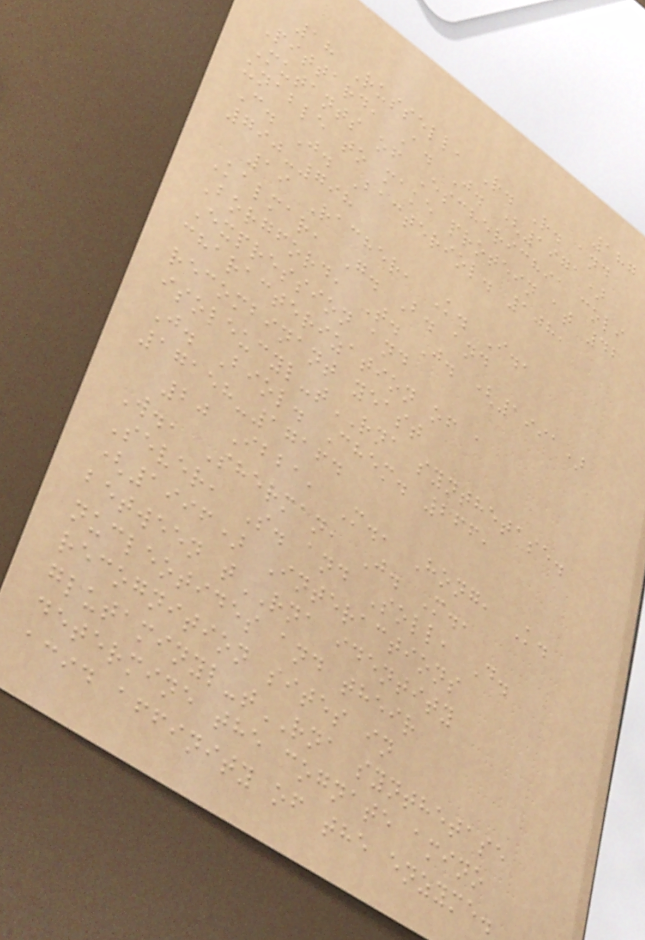187
18 Russell, R. R. and
Pittard, A. J. (1971)
Mutants of Escherichia coli
unable to make protein at 42
C. J. Bacteriol. 108,
790-798
19 Racher, K. I.,
Kalmar, G. B. and
Borgford, T. J. (1991)
Expression and
characterization of a
recombinant yeast
isoleucyl-tRNA synthetase.
J. Biol. Chem. 266,
17158-17164
20 Ibba, M., Hong, K.
W., Sherman, J. M.,
Sever, S. and Soll, D.
(1996) Interactions
between tRNA identity
nucleotides and their
recognition sites in
glutaminyl-tRNA synthetase
determine the cognate amino
acid affinity of the enzyme.
